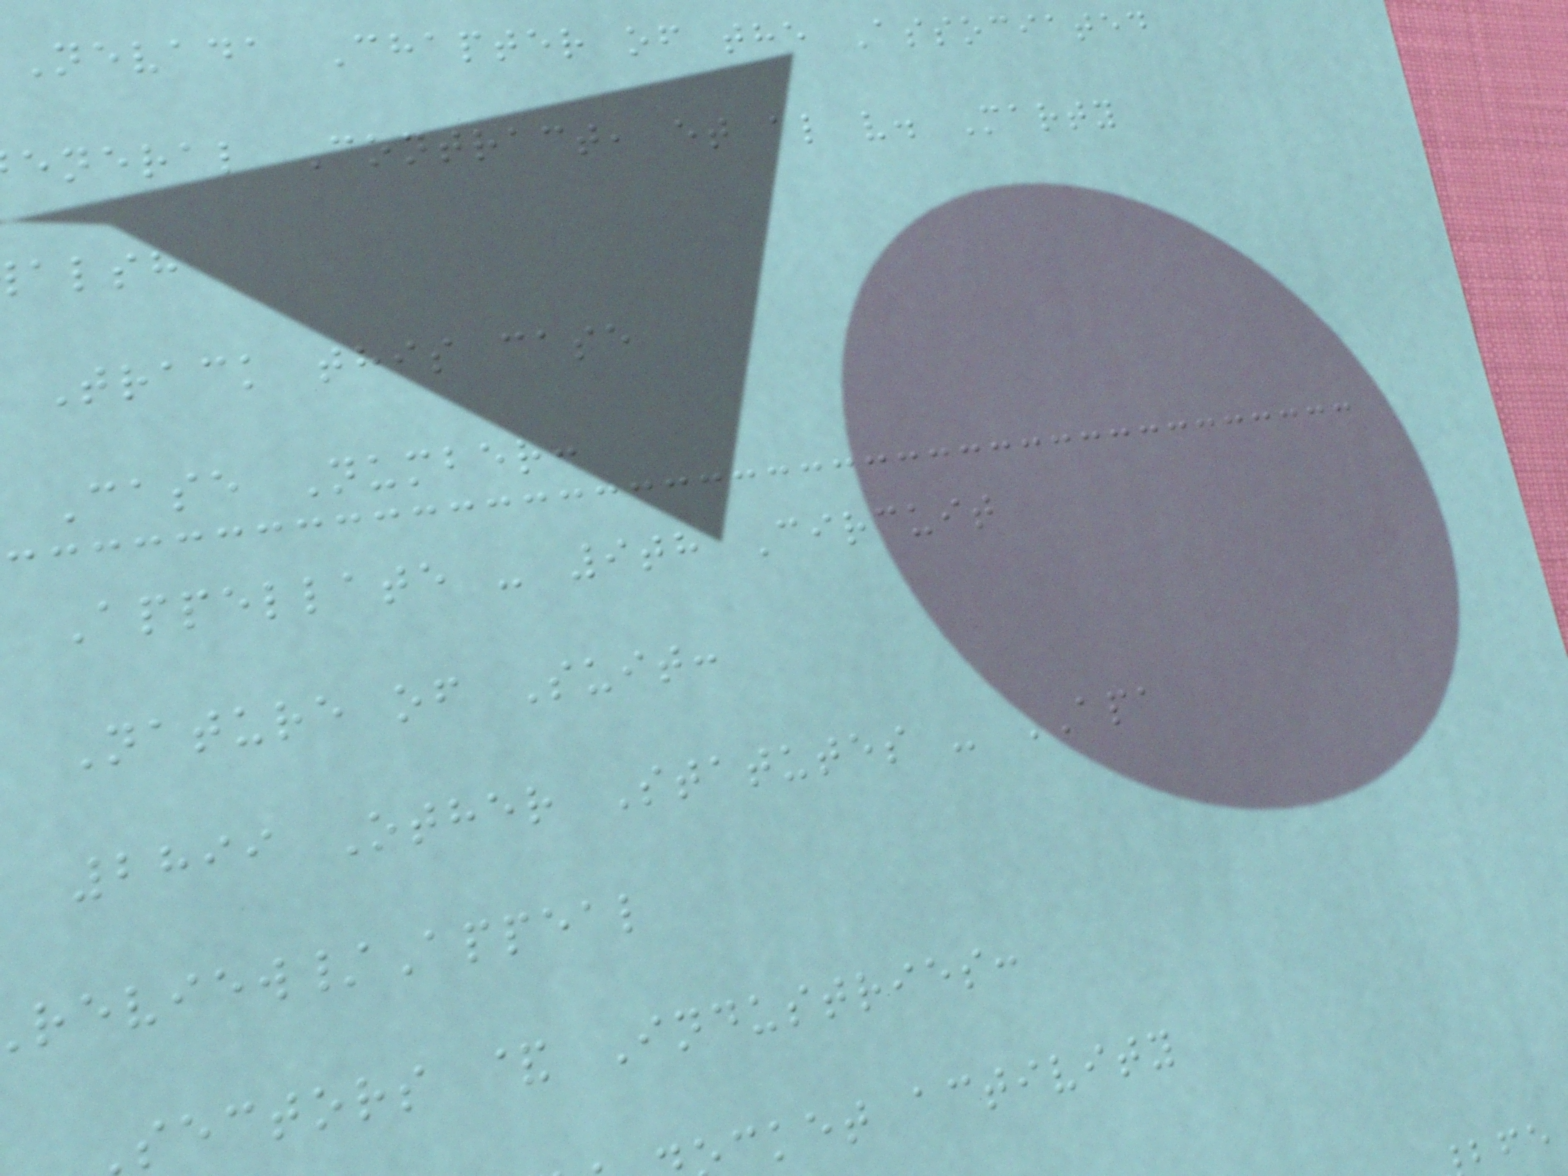Nevada Chapter of the Associated
eneral Contract, et al v. Marty
alsh
Track this case
Case Number:
Appellate - 9th Circuit
Nature of Suit:
2899 Other Statutes - APA
eview/Appeal
sectors & Industries:
cket activity
